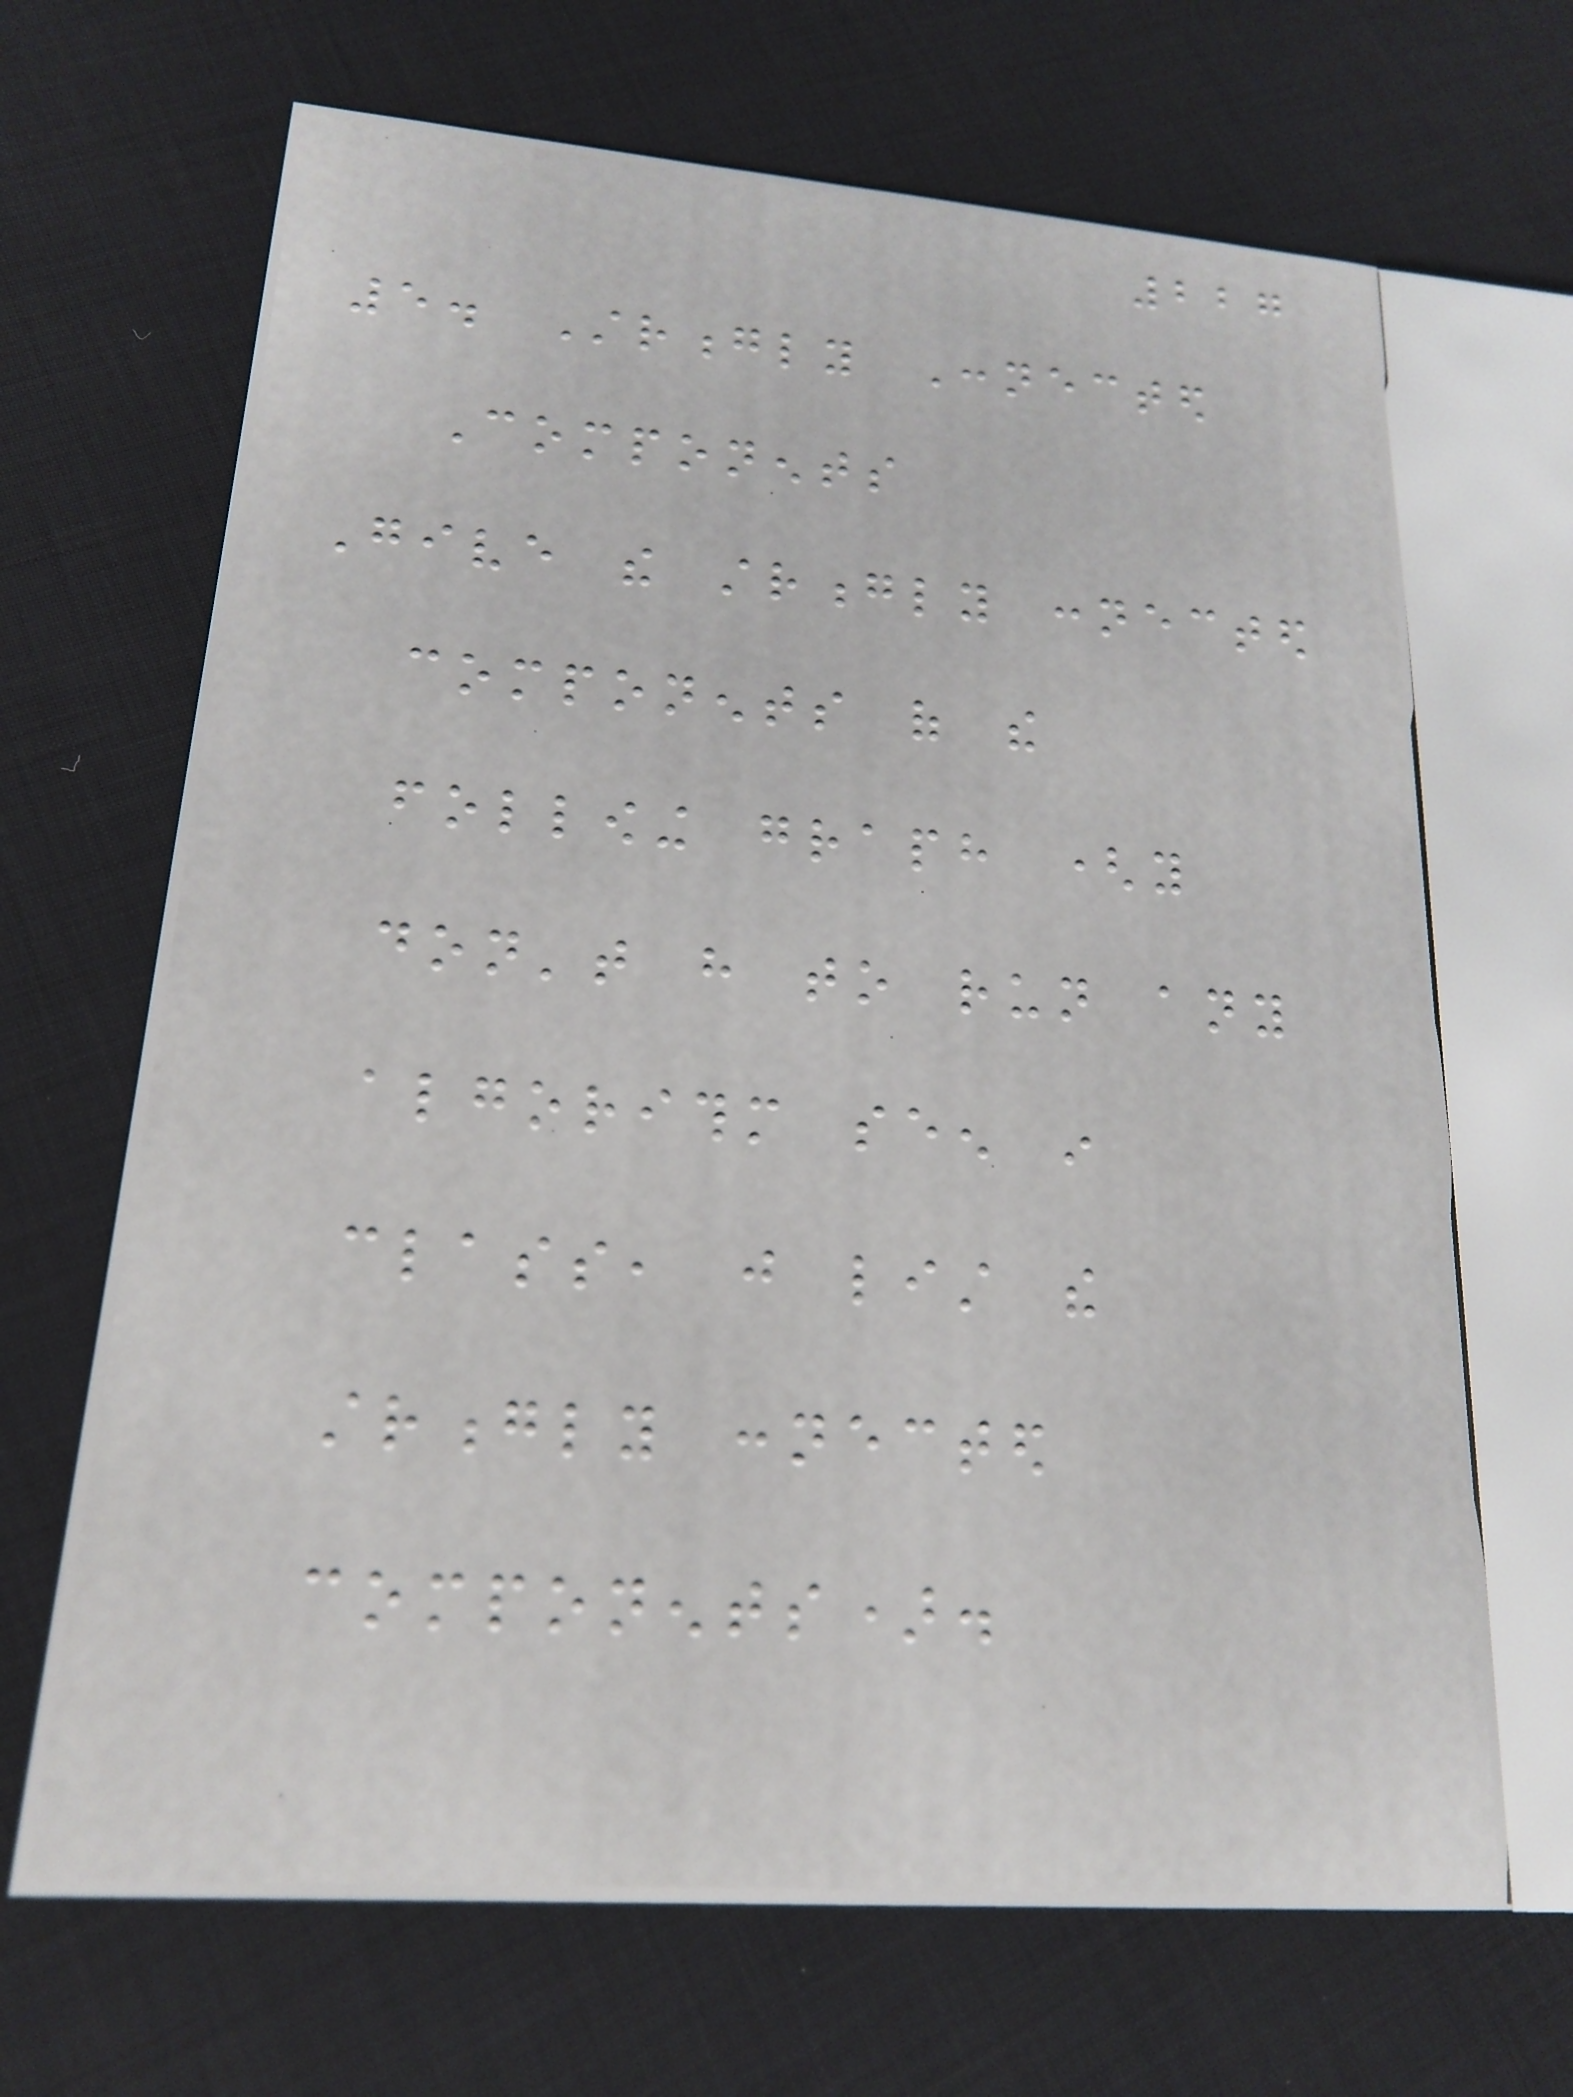227
5. Strongly Connected
Components
Give the strongly connected
components of the
following graph (you
don't have to run any
algorithm seen in
class, just list the
strongly connected
components).
